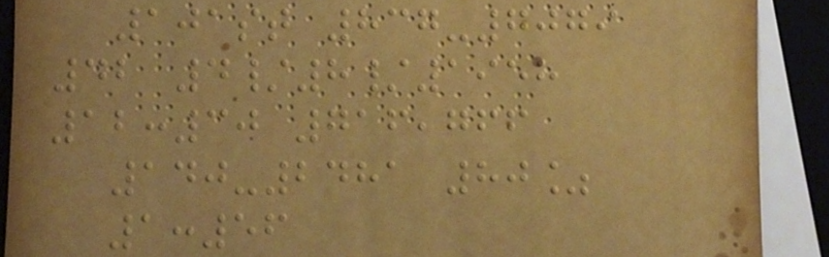101st 837-7079
42 4/8/1958
12:30 716,766
140-2481 80%
1:56
